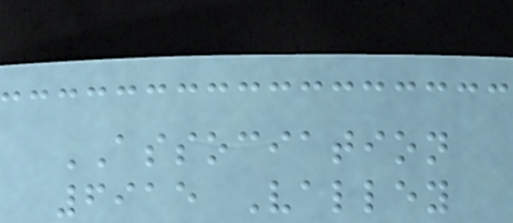ASSOCIATION
6915 Valley
